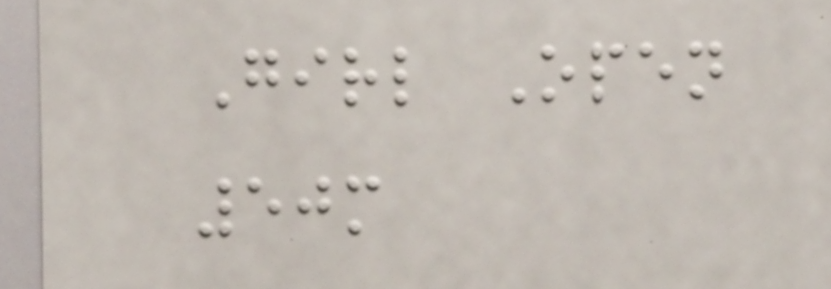Girl Open
50m
